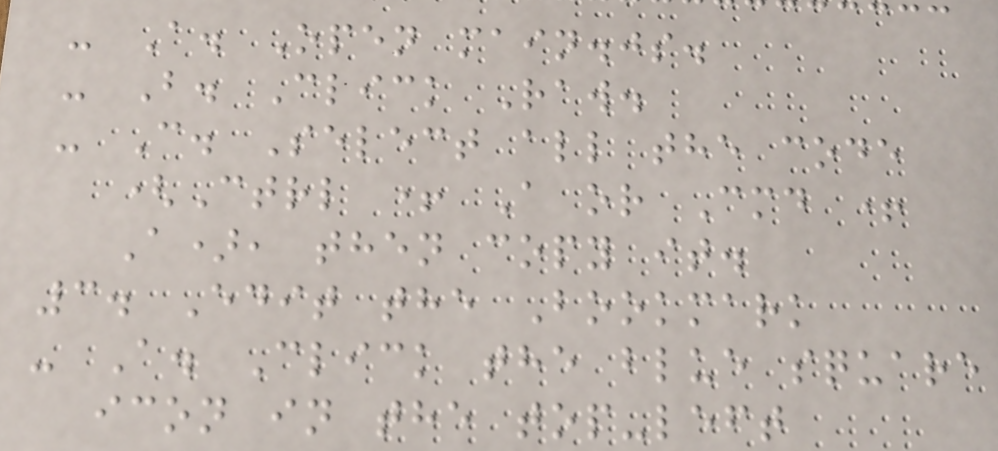- A. Open main.js.
- B. Click Raw.
- C. Select all the code
(Ctrl + A or Cmd +
A), then copy it.
3. Edit the Bookmark
- A. Click the blue square
icon in the top-left
